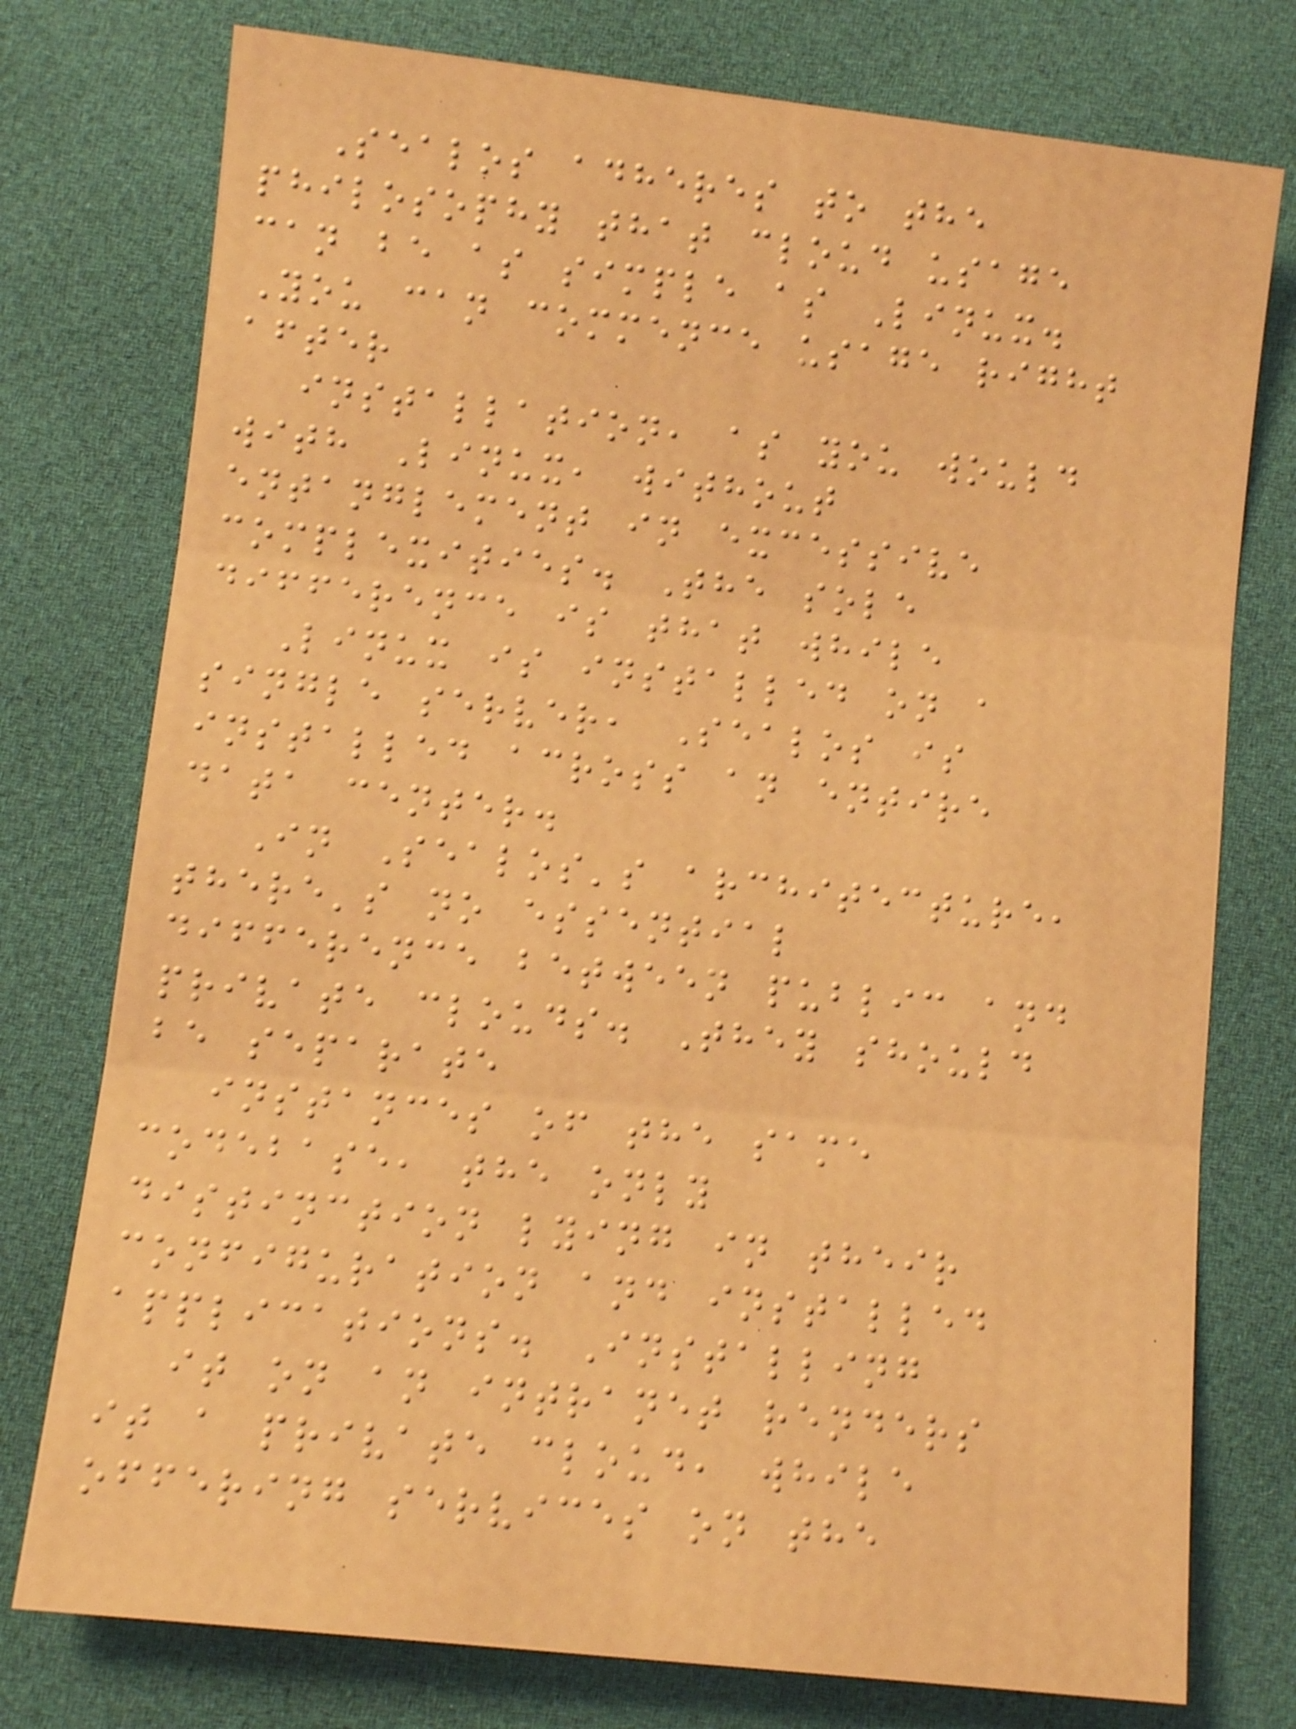Sealos adheres to the
philosophy that cloud usage
can be as simple as Linux.
You can commence usage right
after
installation, as you would
with Linux, without
entanglement in excessive
complexities. The sole
difference is that while
Linux is installed on a
single server, Sealos is
installed across an entire
data center.
In Sealos's architecture,
there's no essential
difference between public and
private clouds. They should
be separate
instances of the same
codebase, the only
distinction lying in their
configuration and installed
applications. Installing
it on an intranet renders
it a private cloud, while
offering services on the
